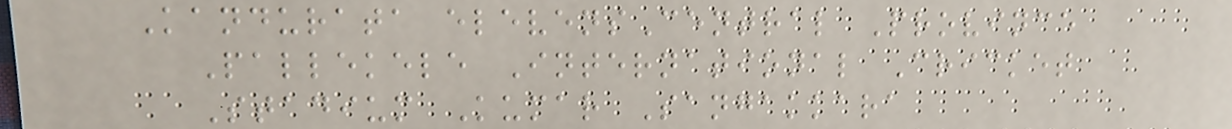Kandurata elevensCentral Province
Pallekele International Cricket
Stadium Kumar Sangakkara
